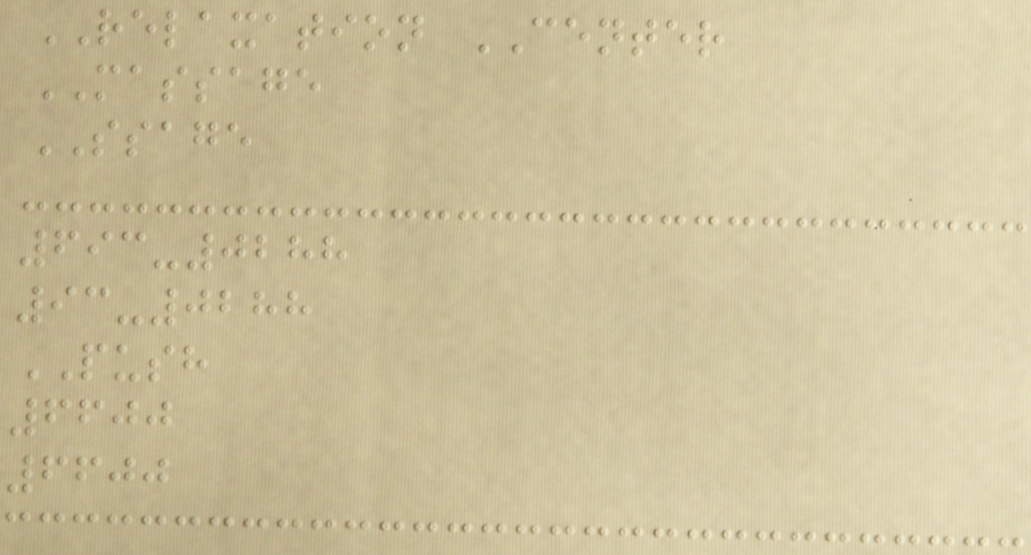RELAXATION CENTER
MASSAGE
SSAGE
693-0288
93-0288
PUSH
6600
6600
